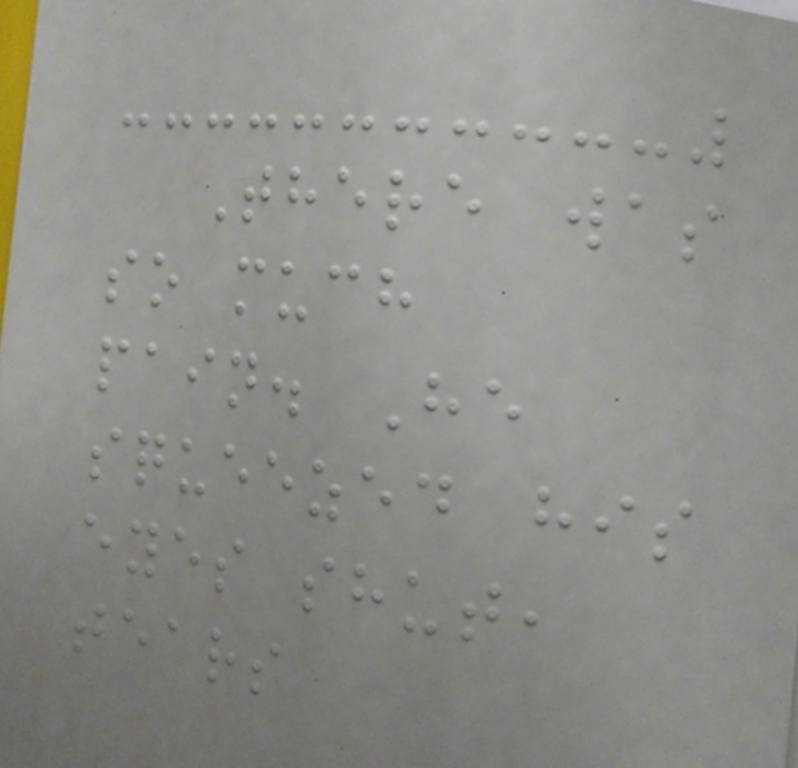There was
so much
pain. He
squeezed his
eyes shut,
tears
